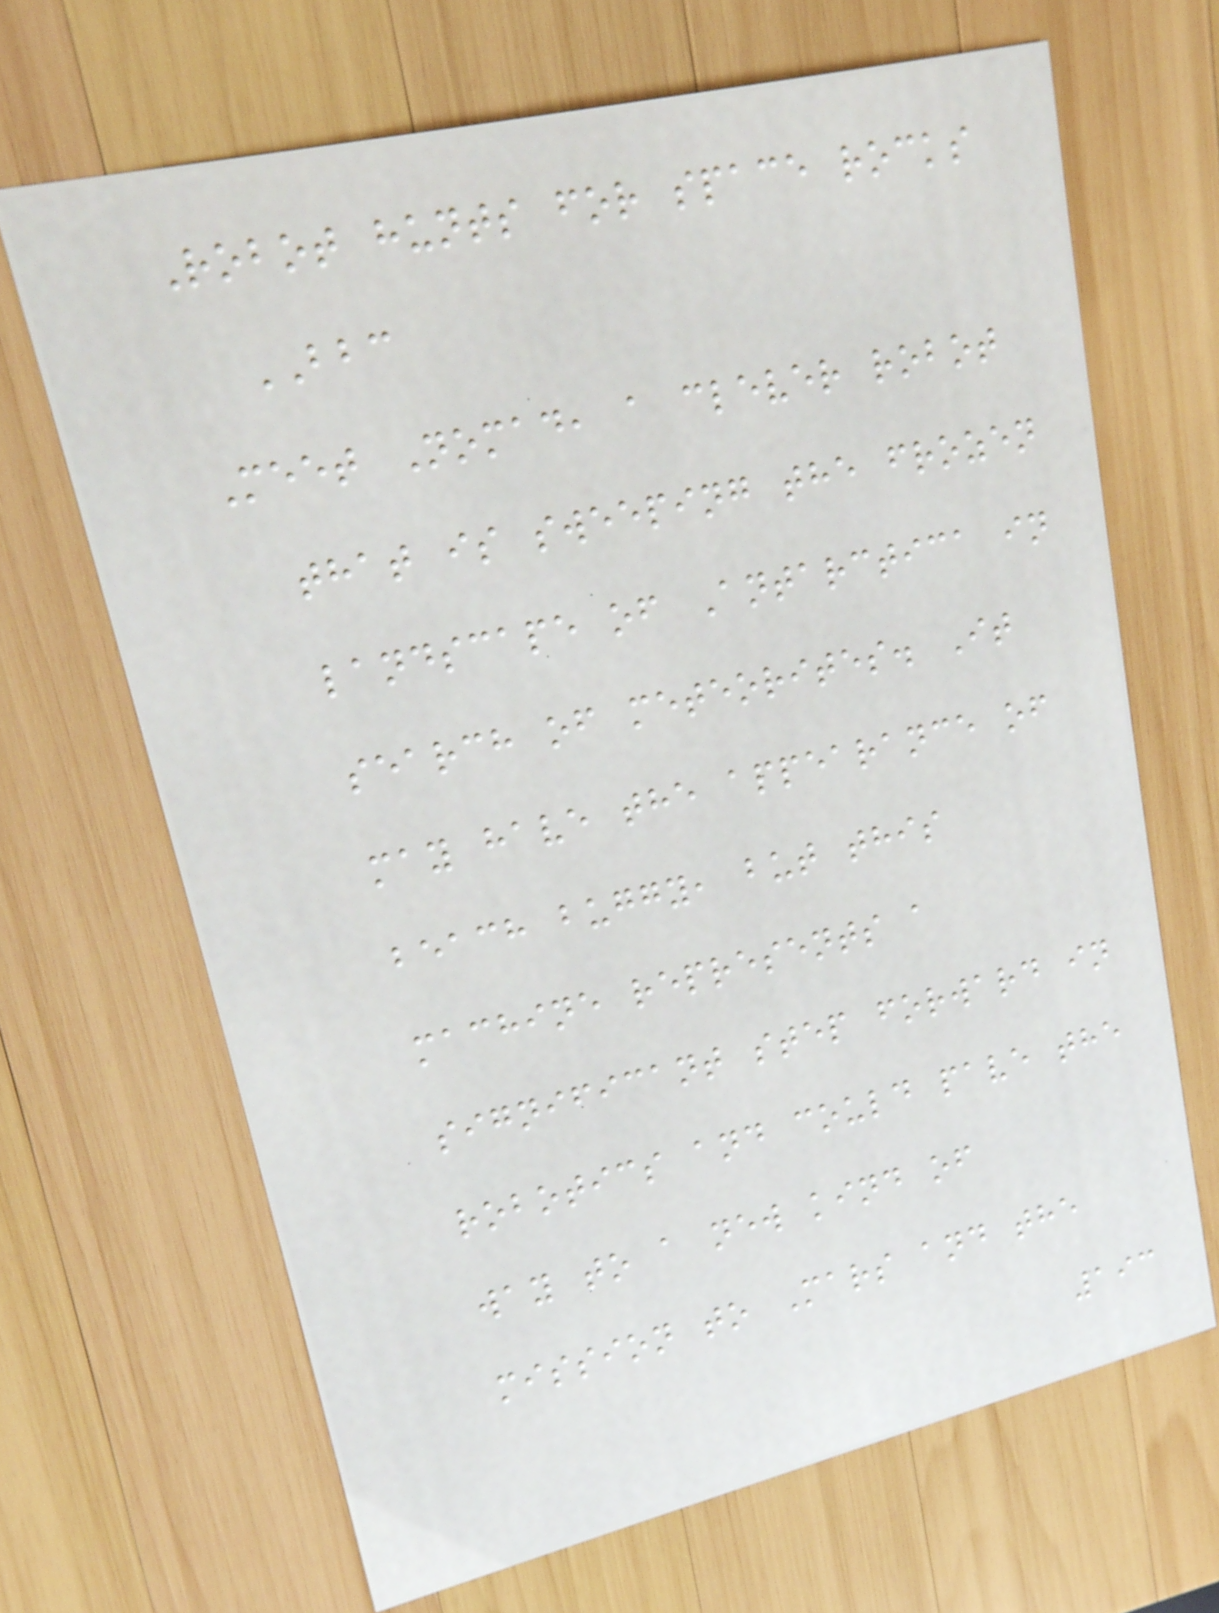Robot hunts for space rocks
BBC
Meet Nomad, a clever robot
that is sweeping the frozen
landscape of Antarctica in
search of meteorites. It
may have the appearance of
beach buggy, but this
machine represents a
significant step forward in
robotics and could pave the
way to a new kind of
mission to Mars and the
193
